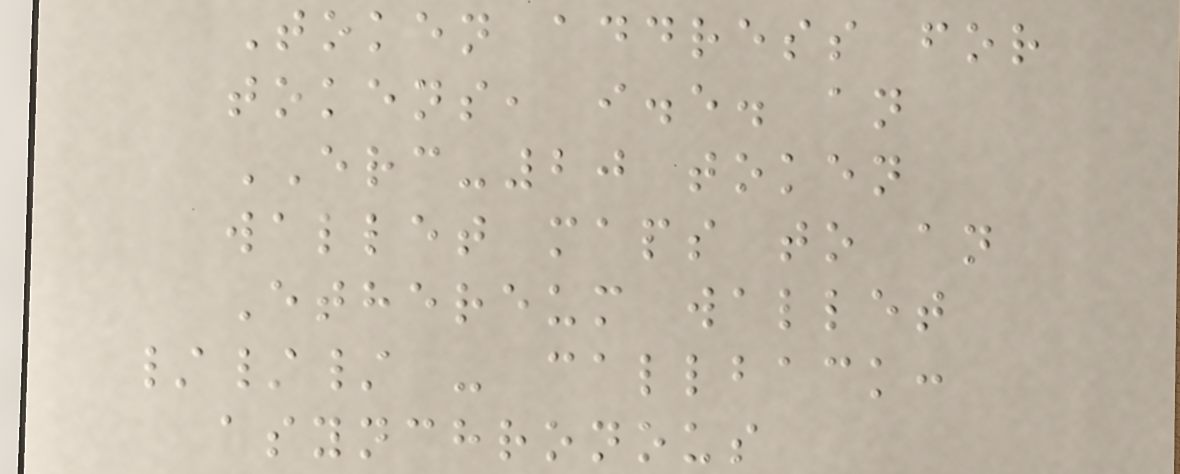Token address for
tokens, i.e. an
ERC-20 token
wallet maps to an
Ethereum wallet
/// - callback:
asynchronous
